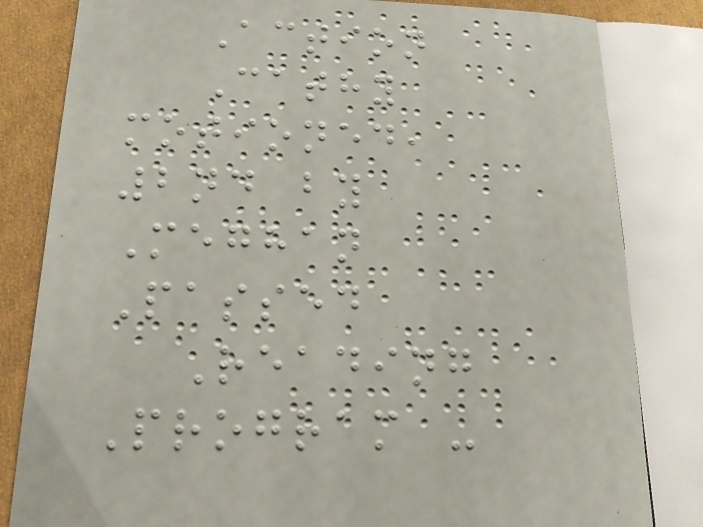Action
Cathy
motioned,
2nd by
Meghan
Passed
Reading
Program -
